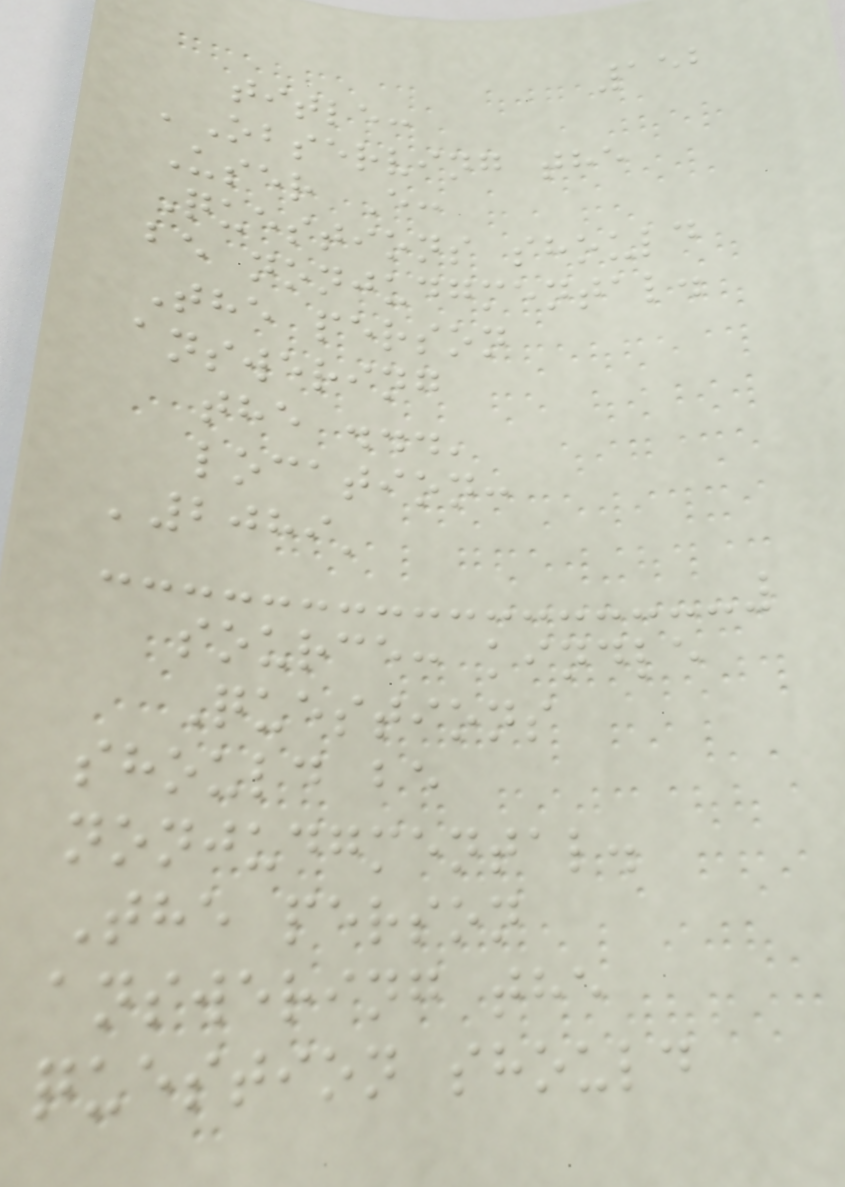152
title:
'Observing the
User E:
Questions should
be nonjudgmental.
The person
answering
the ...'
location:
'2089'
source: kindle
Questions
should be
nonjudgmental.
The person
answering the
question should
